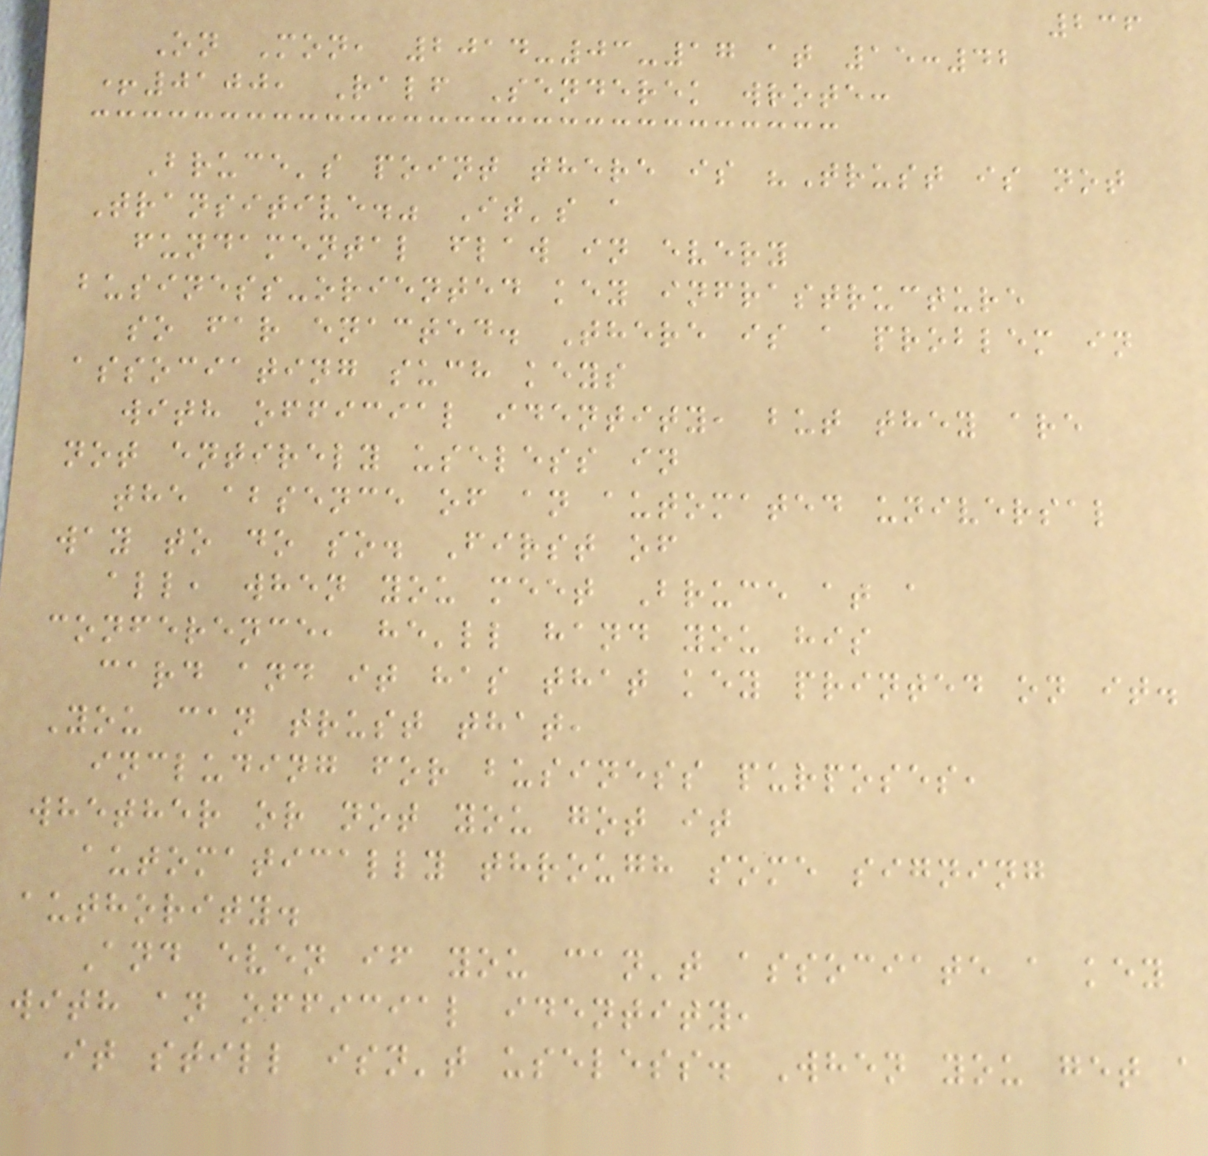236
On Mon, 2014-03-17 at 15:42
+0100, Ralf Senderek wrote:
Bruce's point there is "Trust is not
Transitive." It's a
fundamental flaw in every
business-oriented key infrastructure
so far enacted. There is a problem in
associating such keys
with official identity, but they are
not entirely useless in
the absence of an automated universal
way to do so. First of
all, when you meet Bruce at a
conference, he'll hand you his
card and it has that key printed on it.
You can trust that,
including for business purposes,
whether or not you got it
automatically through some signing
authority.
And even if you can't associate a key
with an official identity,
it still isn't useless. When you get a
